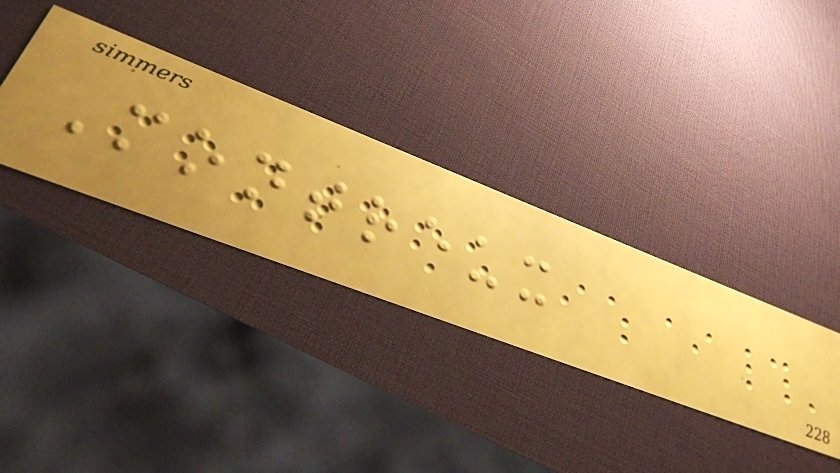Montreux
